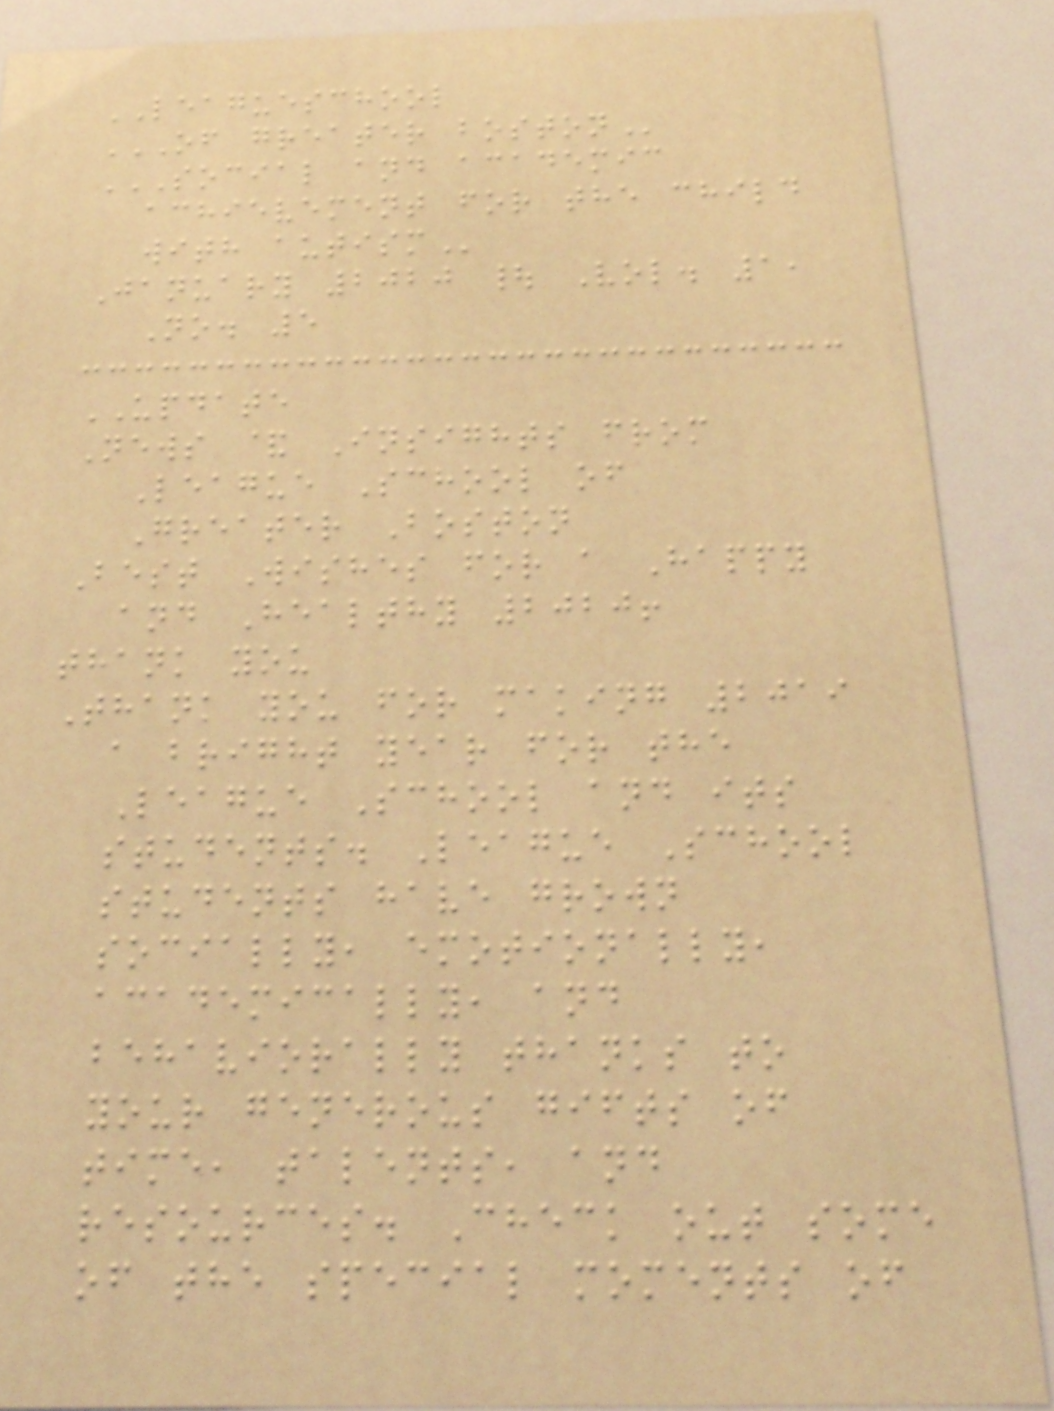LEAGUESCHOOL
OF GREATER BOSTON
SOCIAL AND ACADEMIC
ACHIEVEMENT FOR THE CHILD
WITH AUTISM
January 2020 | Vol. 1,
No. 5
UPDATE
News & Insights from
League School of
Greater Boston
Best Wishes for a Happy
and Healthy 2020!
thank you
Thank you for making 2019
a bright year for the
League School and its
students. League School
students have grown
socially, emotionally,
academically, and
behaviorally thanks to
your generous gifts of
time, talents, and
resources. Check out some
of the special moments of
